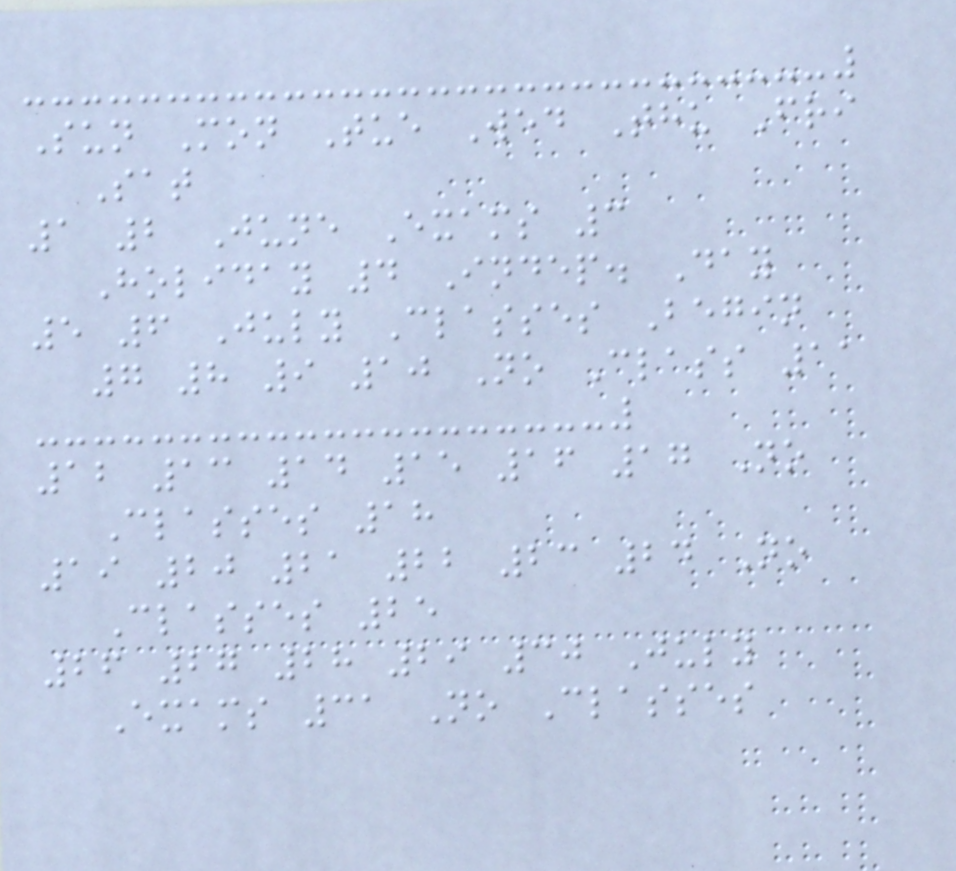Sun Mon Tue Wed Thu Fri
Sat
1 2 June Exams 3
Holiday 4 Indep. Day
5 6 July Classes Begin
7 8 9 10 No Class 11
12 13 14 15 16 17 No
Classes 18
19 20 21 22 23 24 No
Classes 25
26 27 28 29 30 July
Exams 31 No Classes
